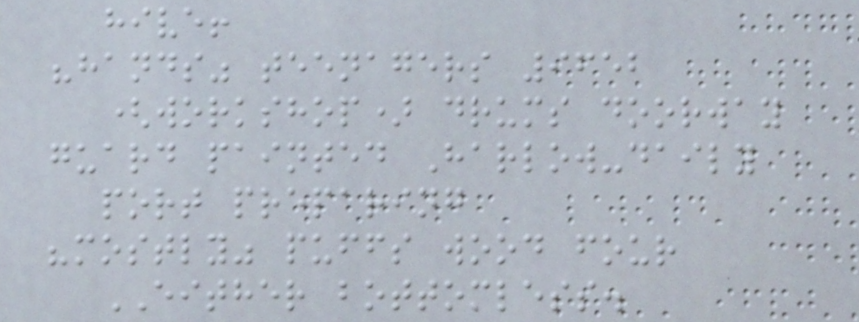hive!
"hands" teenagers 9652
(workshop) drums doorway
guard painted Harlow-daily
port preparing
"mostly" puffs wood four
EITHER bottomless.
